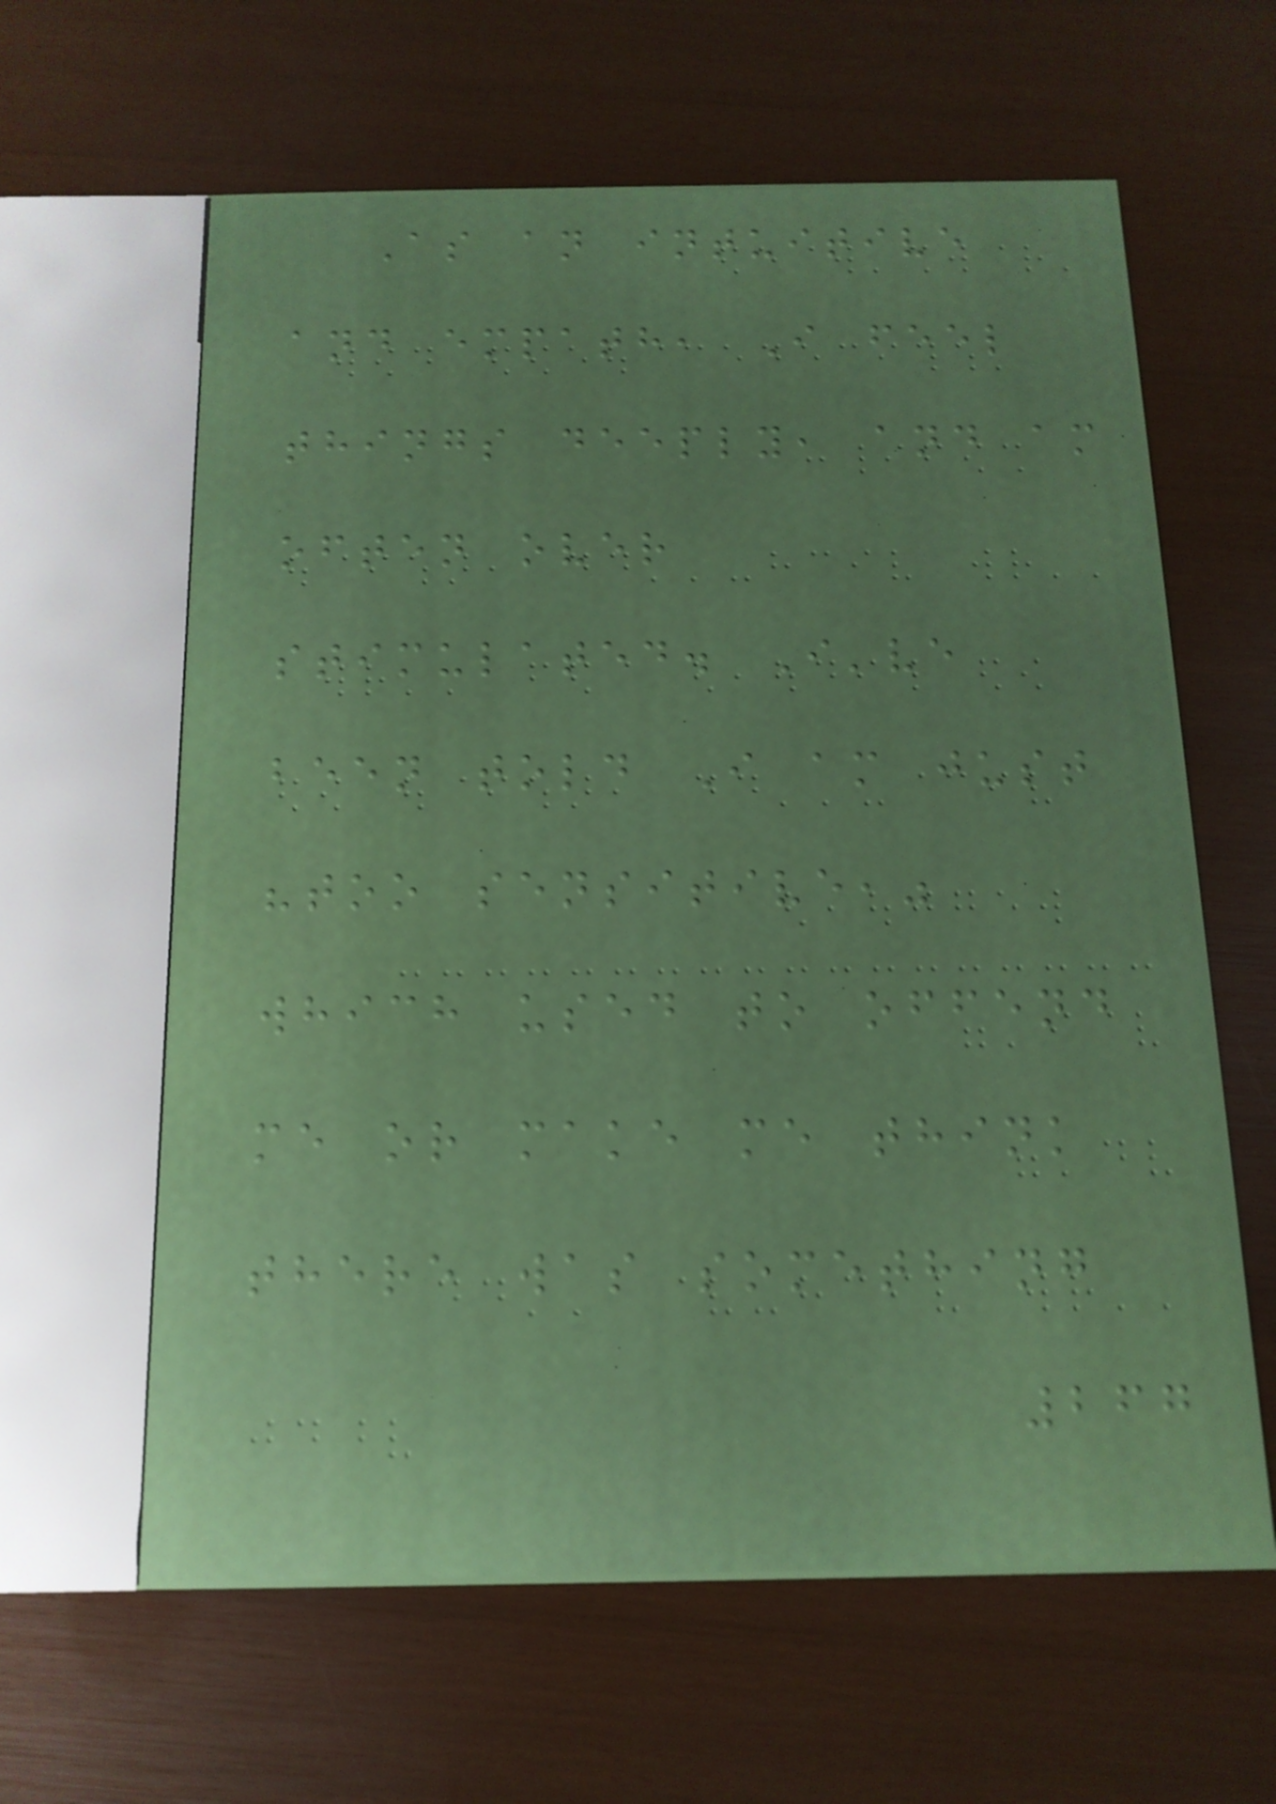As an intuitive
and empath, I feel
things deeply, and am
often over
stimulated. I've
been told I am just
"too sensitive,"
which used to offend
me or make me think
there was something
267
